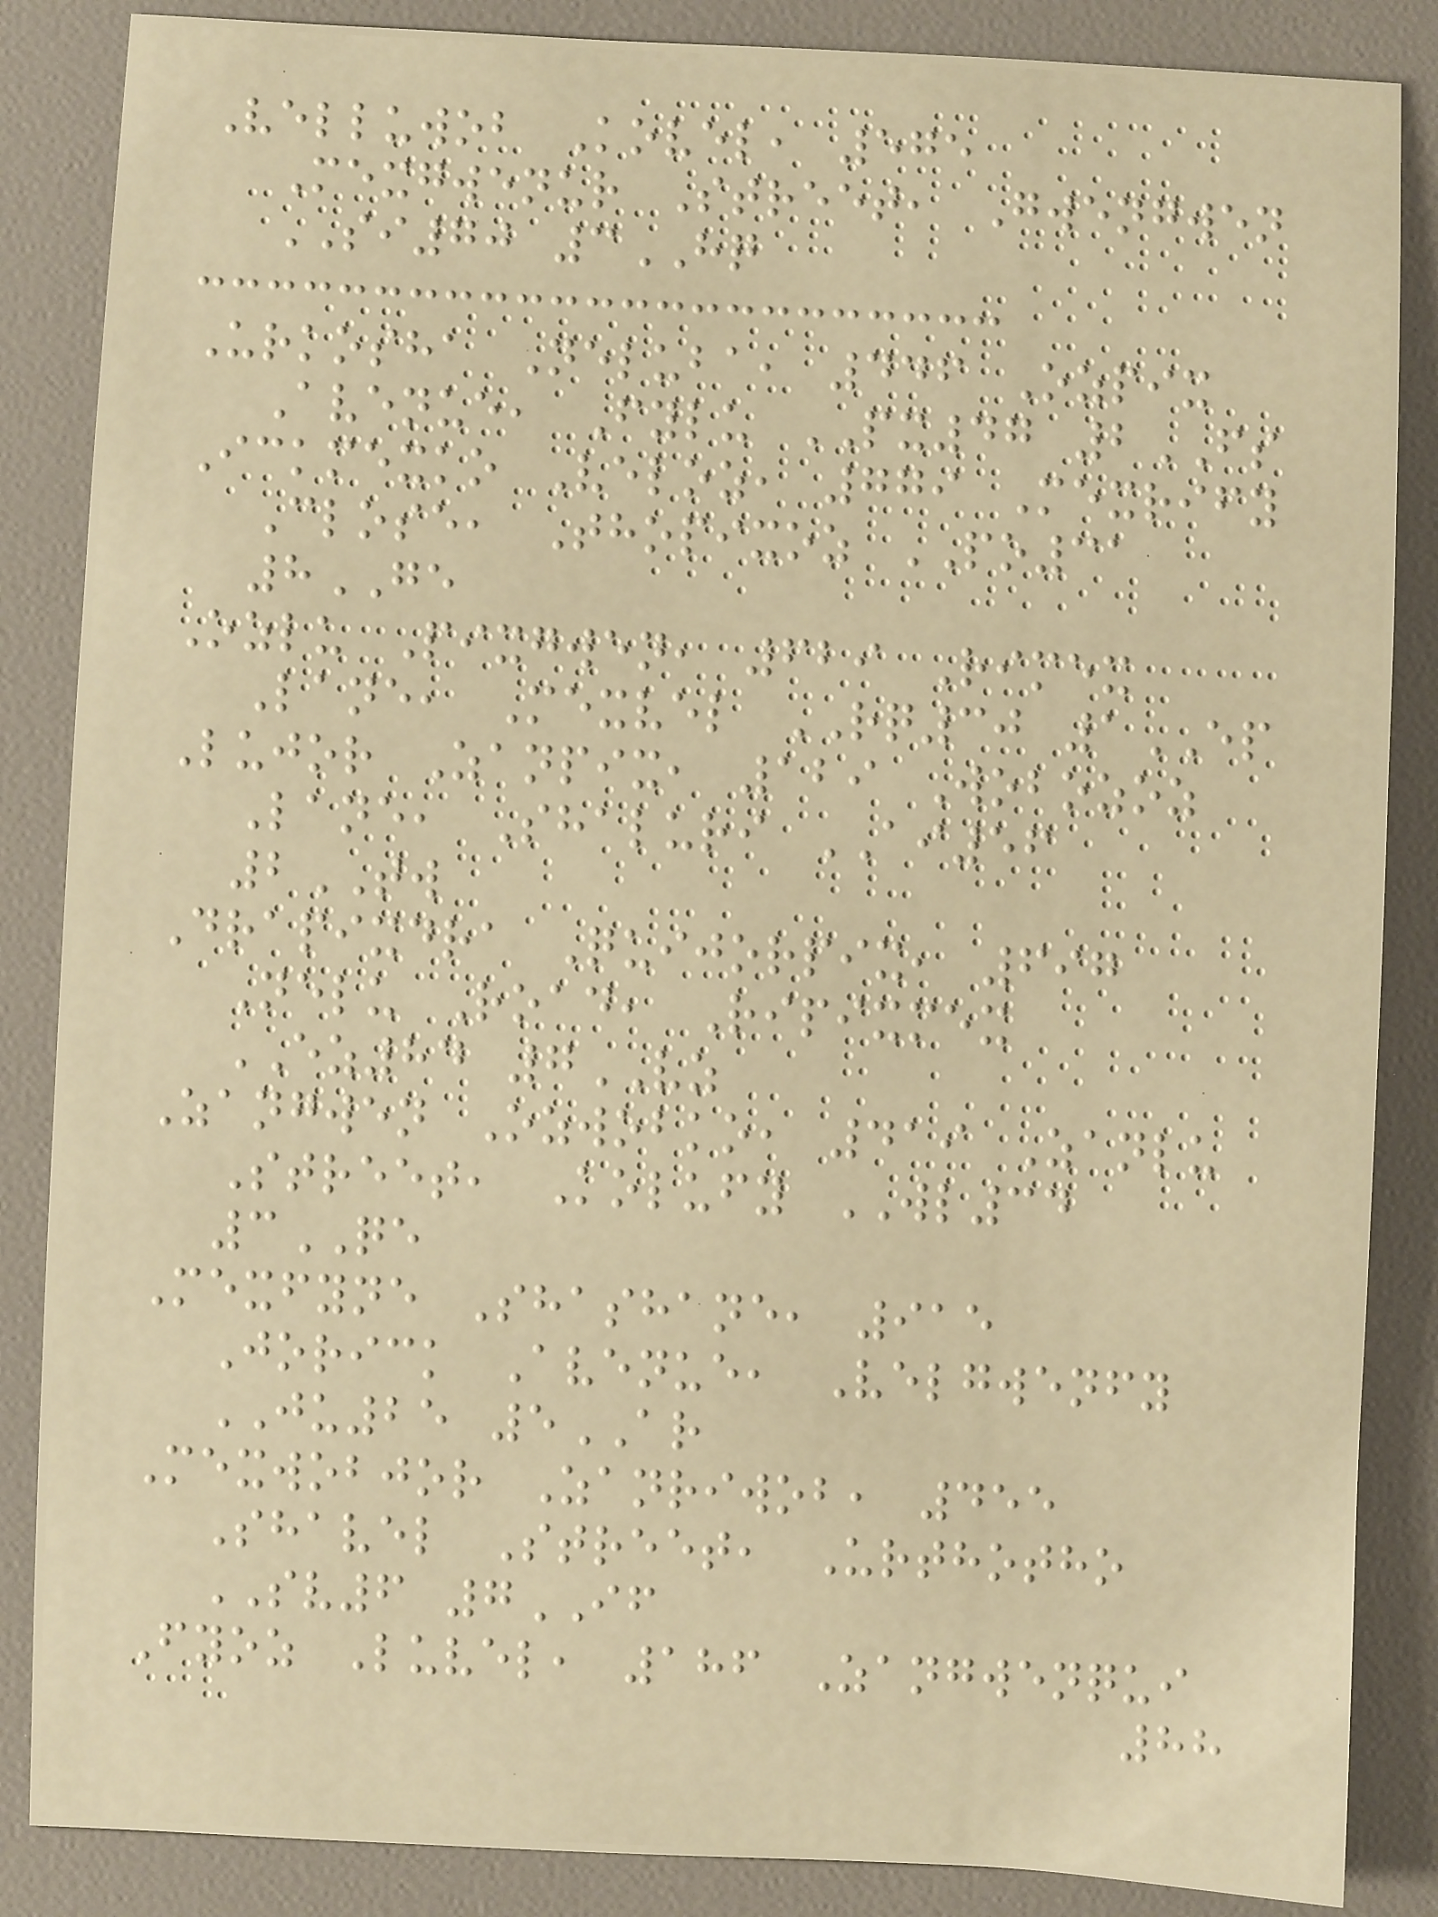Velluwob Kovel, 575
Mexgwenur Street, Gwengwen
SI70 3HQ
Urkosha Neluba, 446 Ozpix
Avenue, Fylu PX47 2FS
Ickmexko Veloz, 779 Mexrify
Close, Thopixoz PO31
8GE
Ozlu Pixgwen, 629 Rimex
Lane, Mexvel RQ30 1EP
Lujor Zanpix, 129 Wobozoz
Lane, Shaluri AI56
2TW
Drapixdra Quijorpix, 697
Nelu Road, Ripixmex
EZ84 7VZ
Zangwen Ozwobko, 419 Zanlu
Street, Kolufy WL34
3QE
Mexfyne Shashane, 915
Jorick Avenue, Velgwenfy
JU25 5AR
Mexwobjor Zanriwob, 455
Shavel Street, Urthotho
SV6 7IF
Fyoz Luvel, 186 Zangwenqui
88
